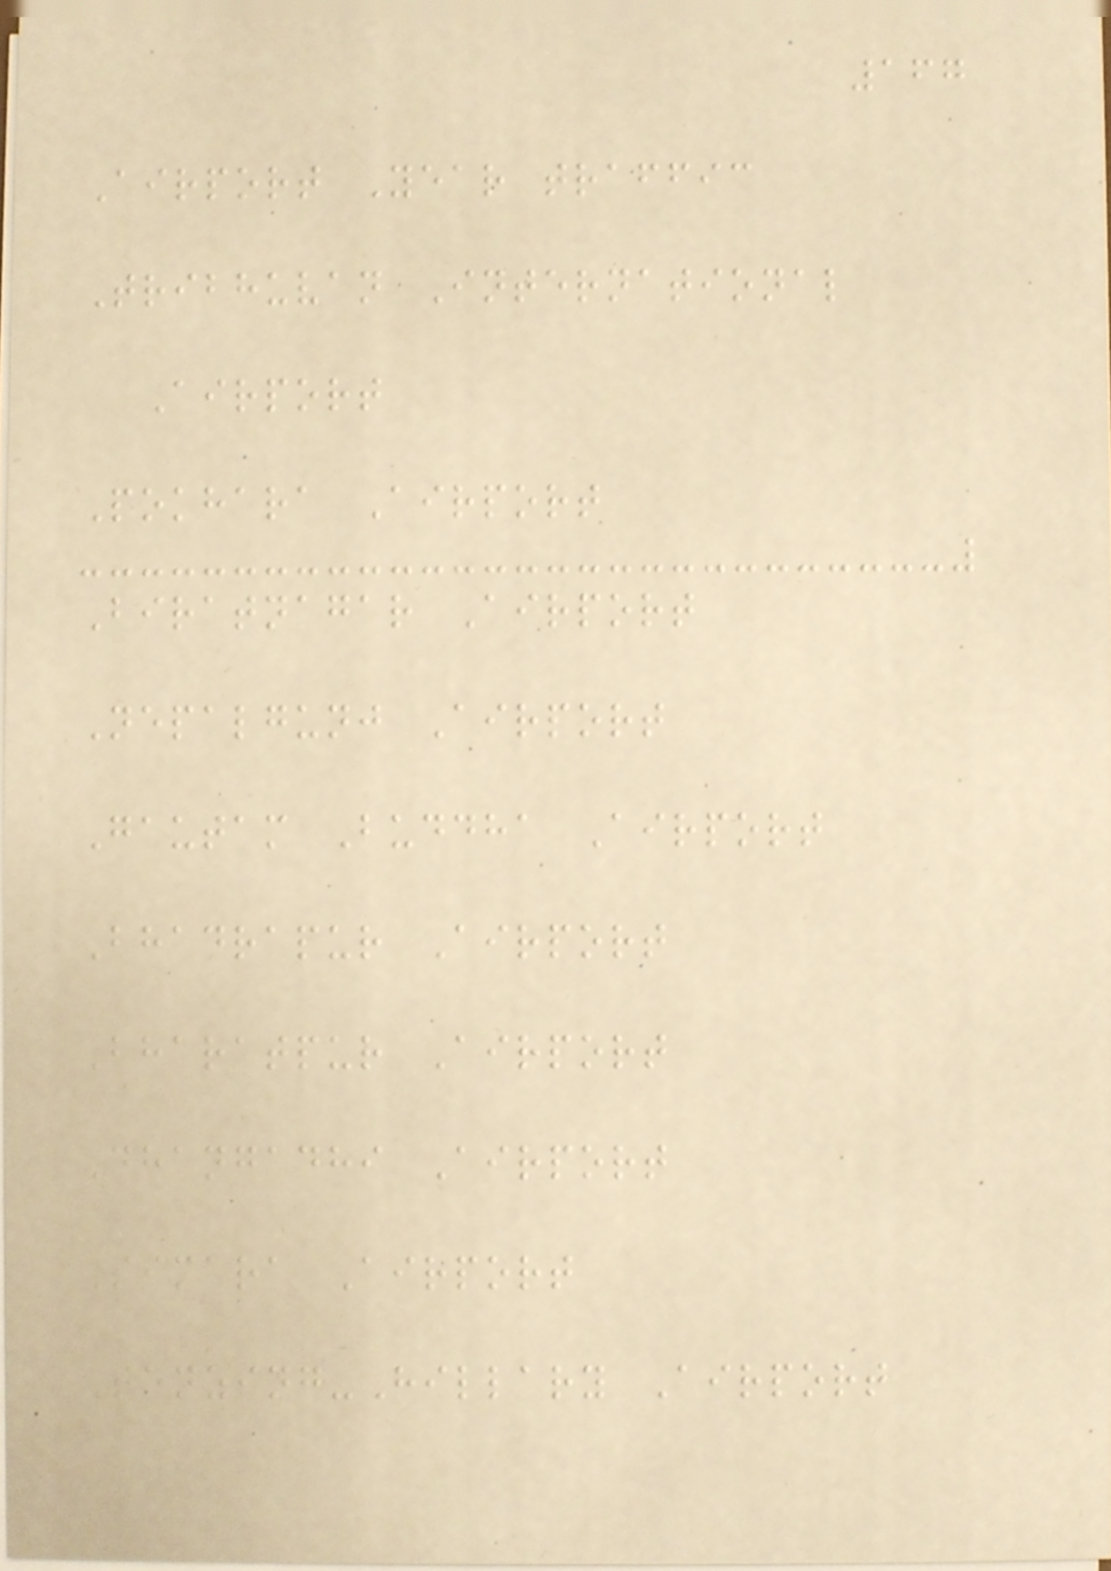167
Airport Year traffic
Tribhuvan International
Airport
Pokhara Airport
Biratnagar Airport
Nepalgunj Airport
Gautam Buddha Airport
Bhadrapur Airport
Bharatpur Airport
Dhangadhi Airport
Simara Airport
Tenzing-Hillary Airport
